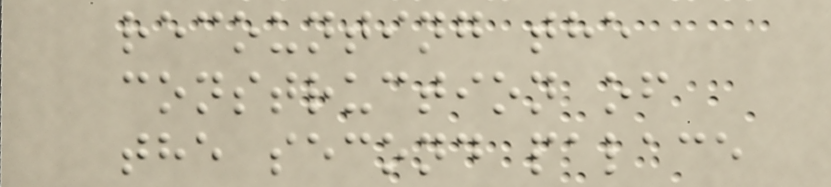recounting the
construction of
the second palace
